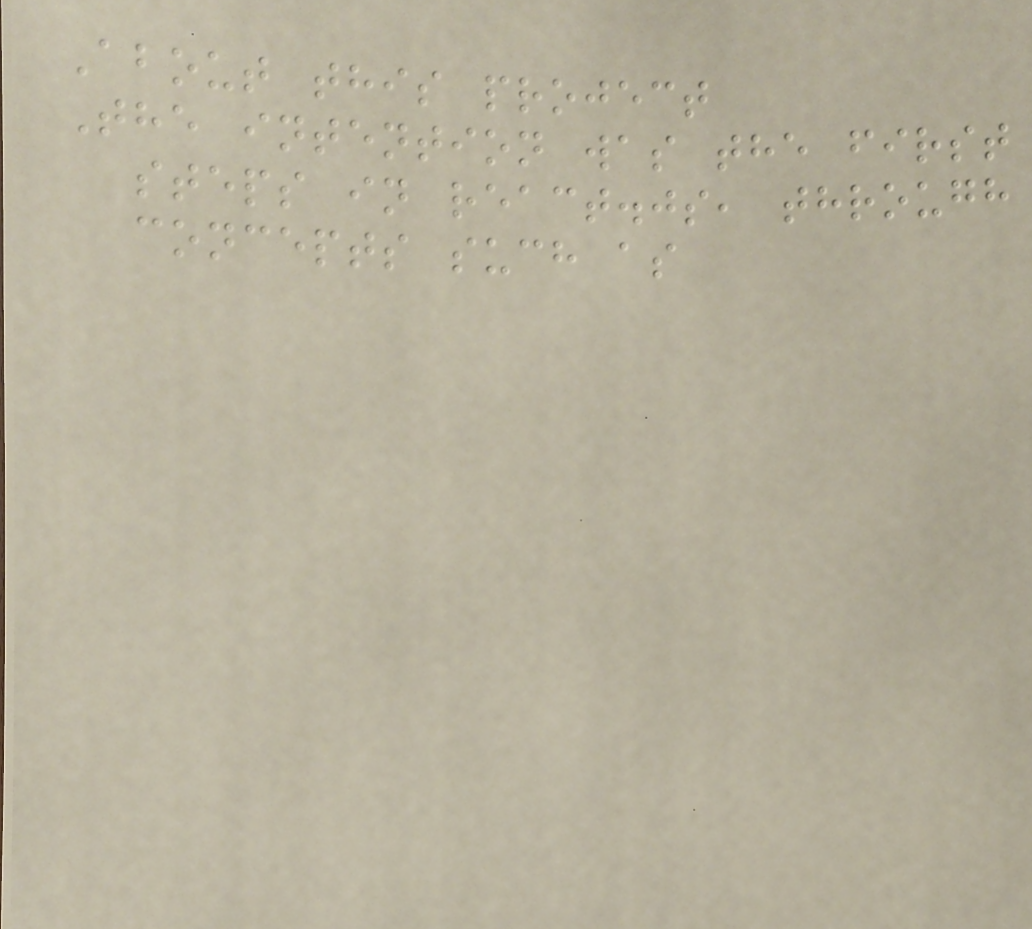About this project
The intention was the first
steps in react.js, through
concepts such as
